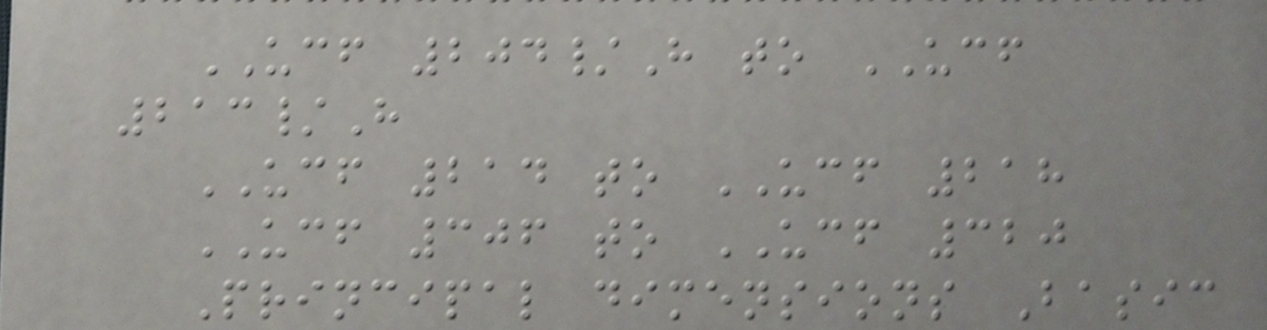UCF 204/H to UCF
213/H
UCF 214 to UCF 218
UCF 306 to UCF 320
Principal dimensions Basic
